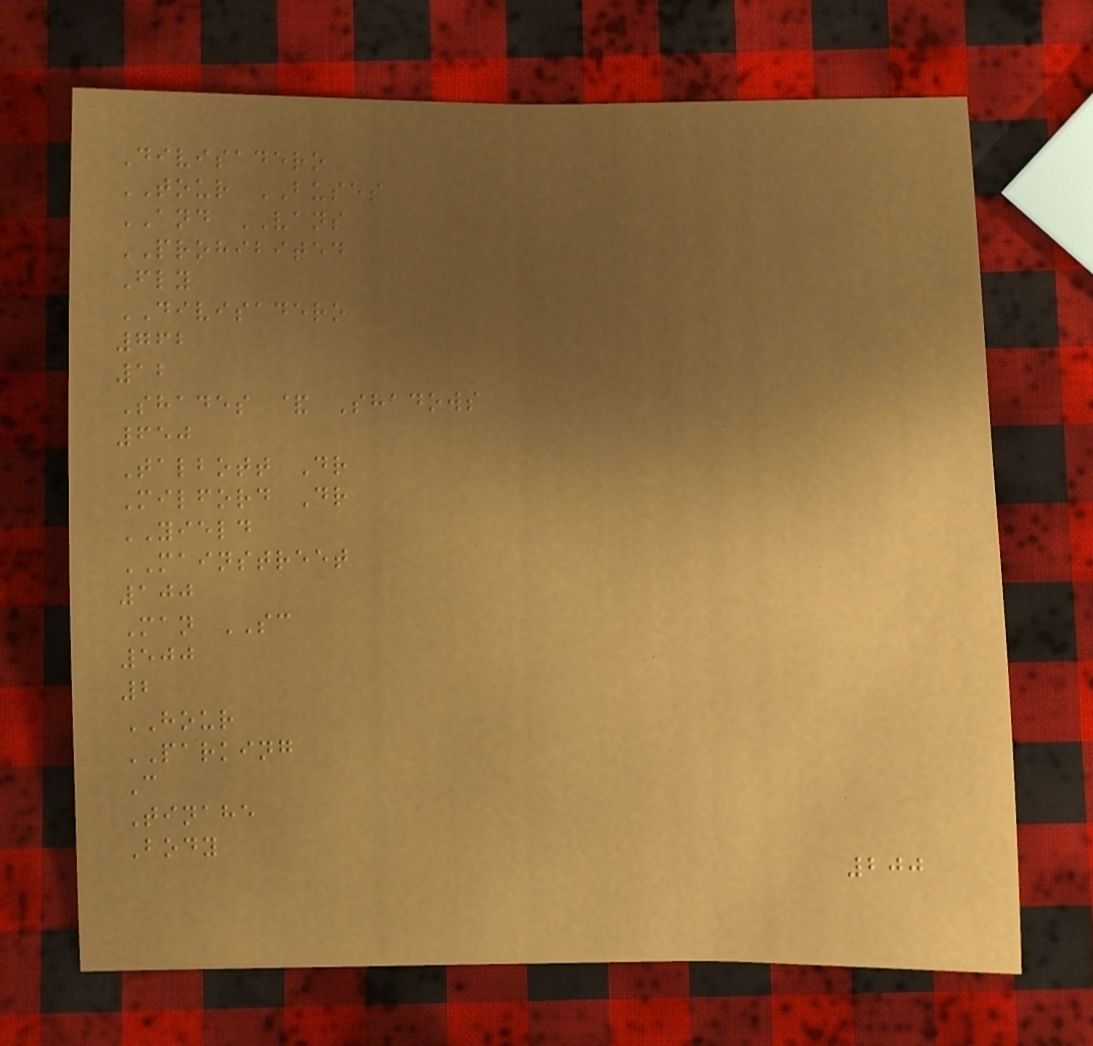Divisadero
TOUR BUSES
AND VANS
PROHIBITED
Fly
DIVISADERO
762
12
Shades & Shadows
650
Talbott Dr
Milford Dr
YIELD
MAINSTREET
100
Man SC
500
2
HOUR
PARKING
C
Tinahe
Body
200
